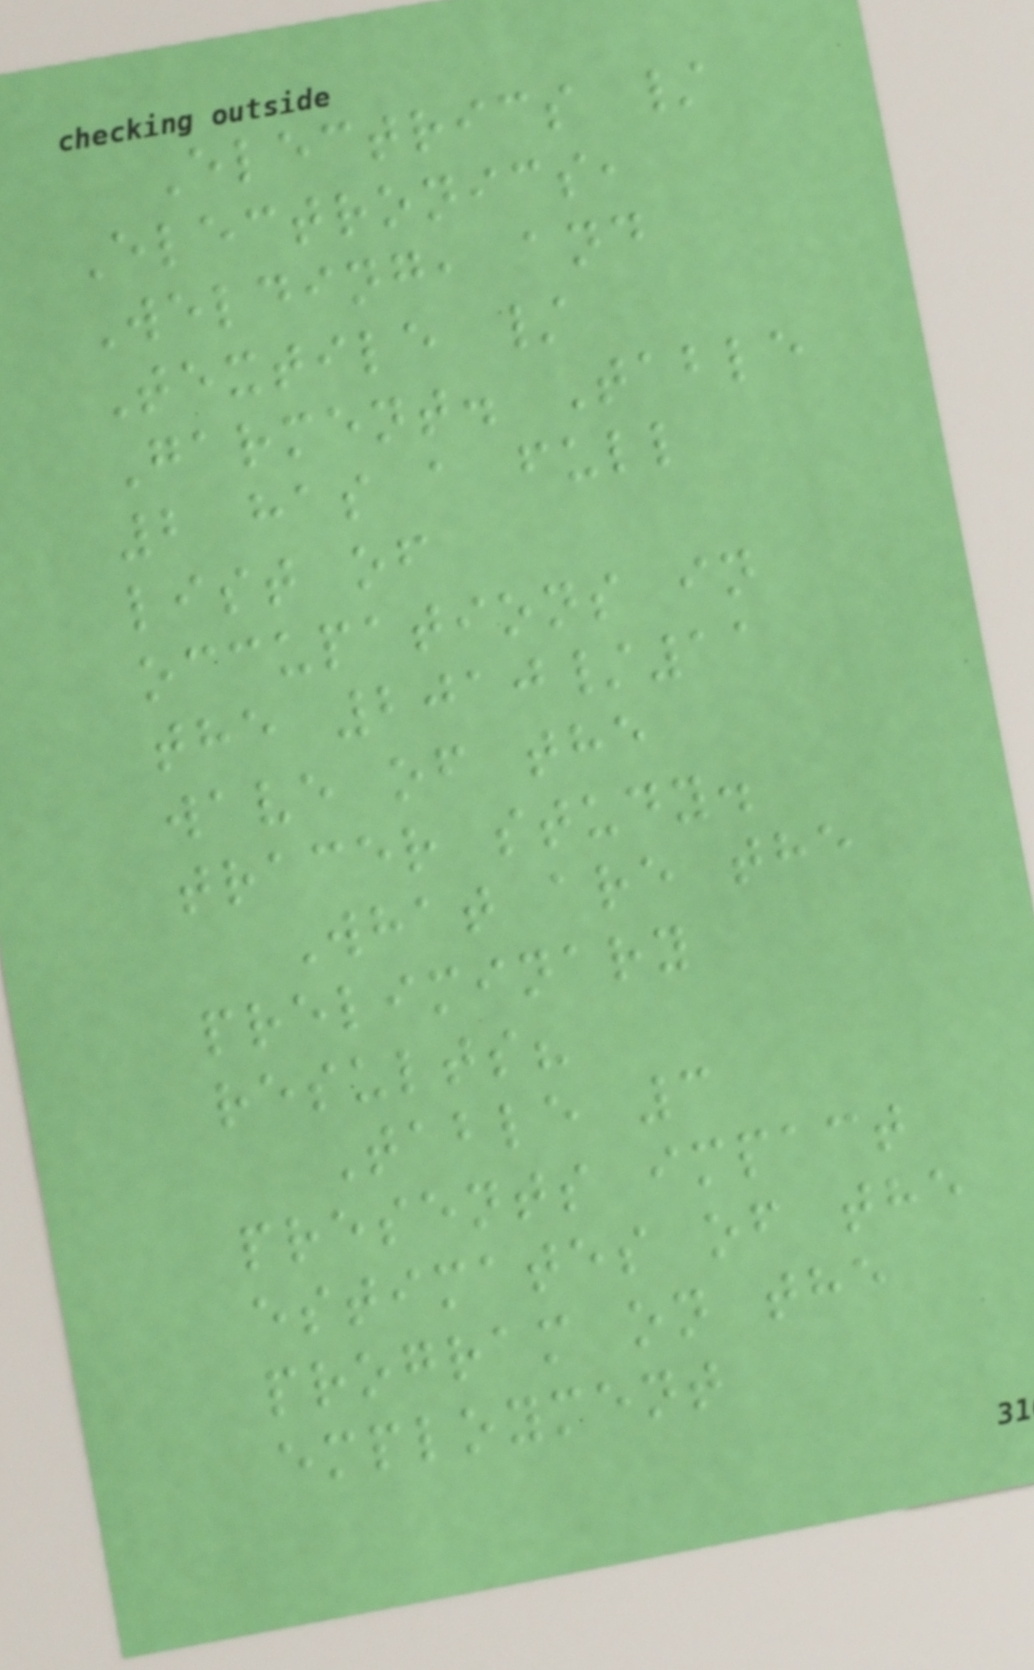Electrics /
Electronics,
Welding, and
Textile /
Garment. Table
2 has a full
list of
occupations in
the 2010/11
wave of the
tracer study.
What are the
preliminary
results?
Table 3
presents impact
estimates of the
program on the
employment
